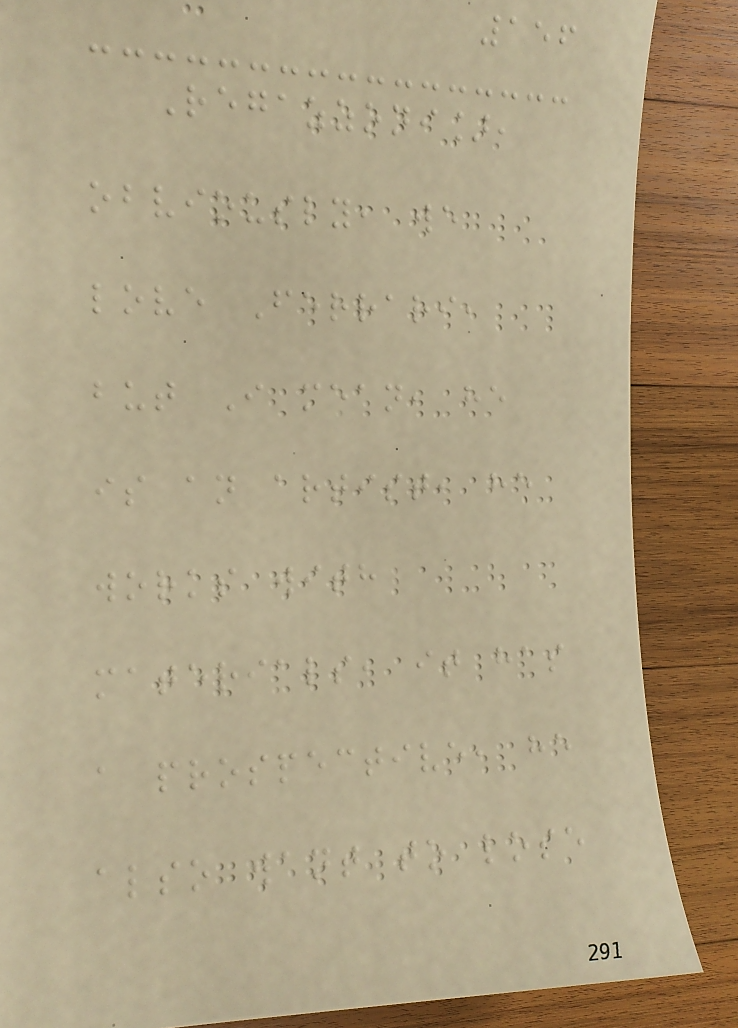156
Regazzoni],
obviously, we
love Ferrari,
but I mean, he
is an artist, he
works with
materials, it has
a prospective, he
also want to lose
